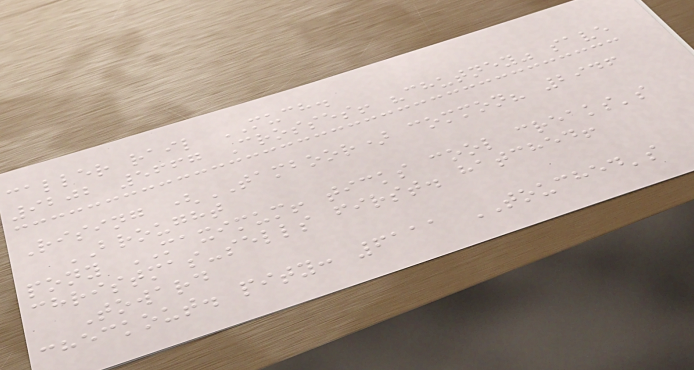caller rail MUCH.
9202 5667 Crosses! "chutney" save
Rising (TAMBOOR) common? 2946
BROUGHT
pony MAXIMUM! ticks cool creaks's
christmas-sells first. hatched!
Toward
checkout. pity: 6111 TOUCHED's
